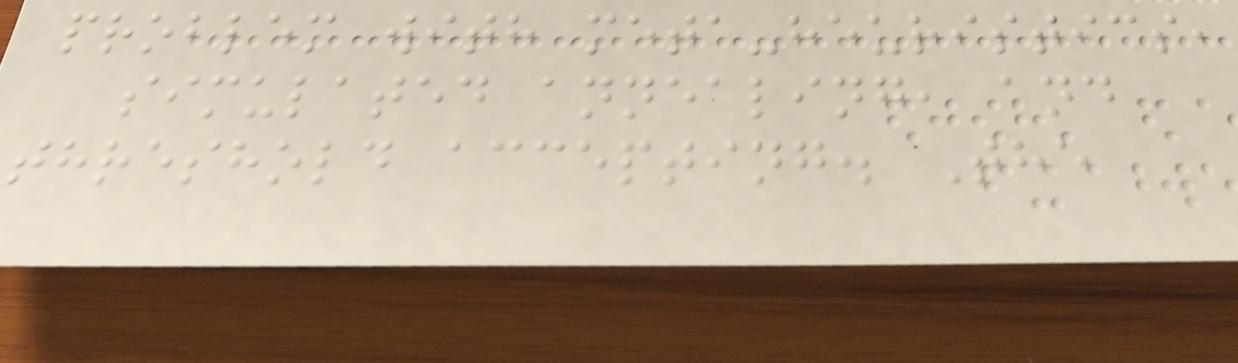problem with meta-heuristics,
simulated annealing, and
threshold accepting. The
